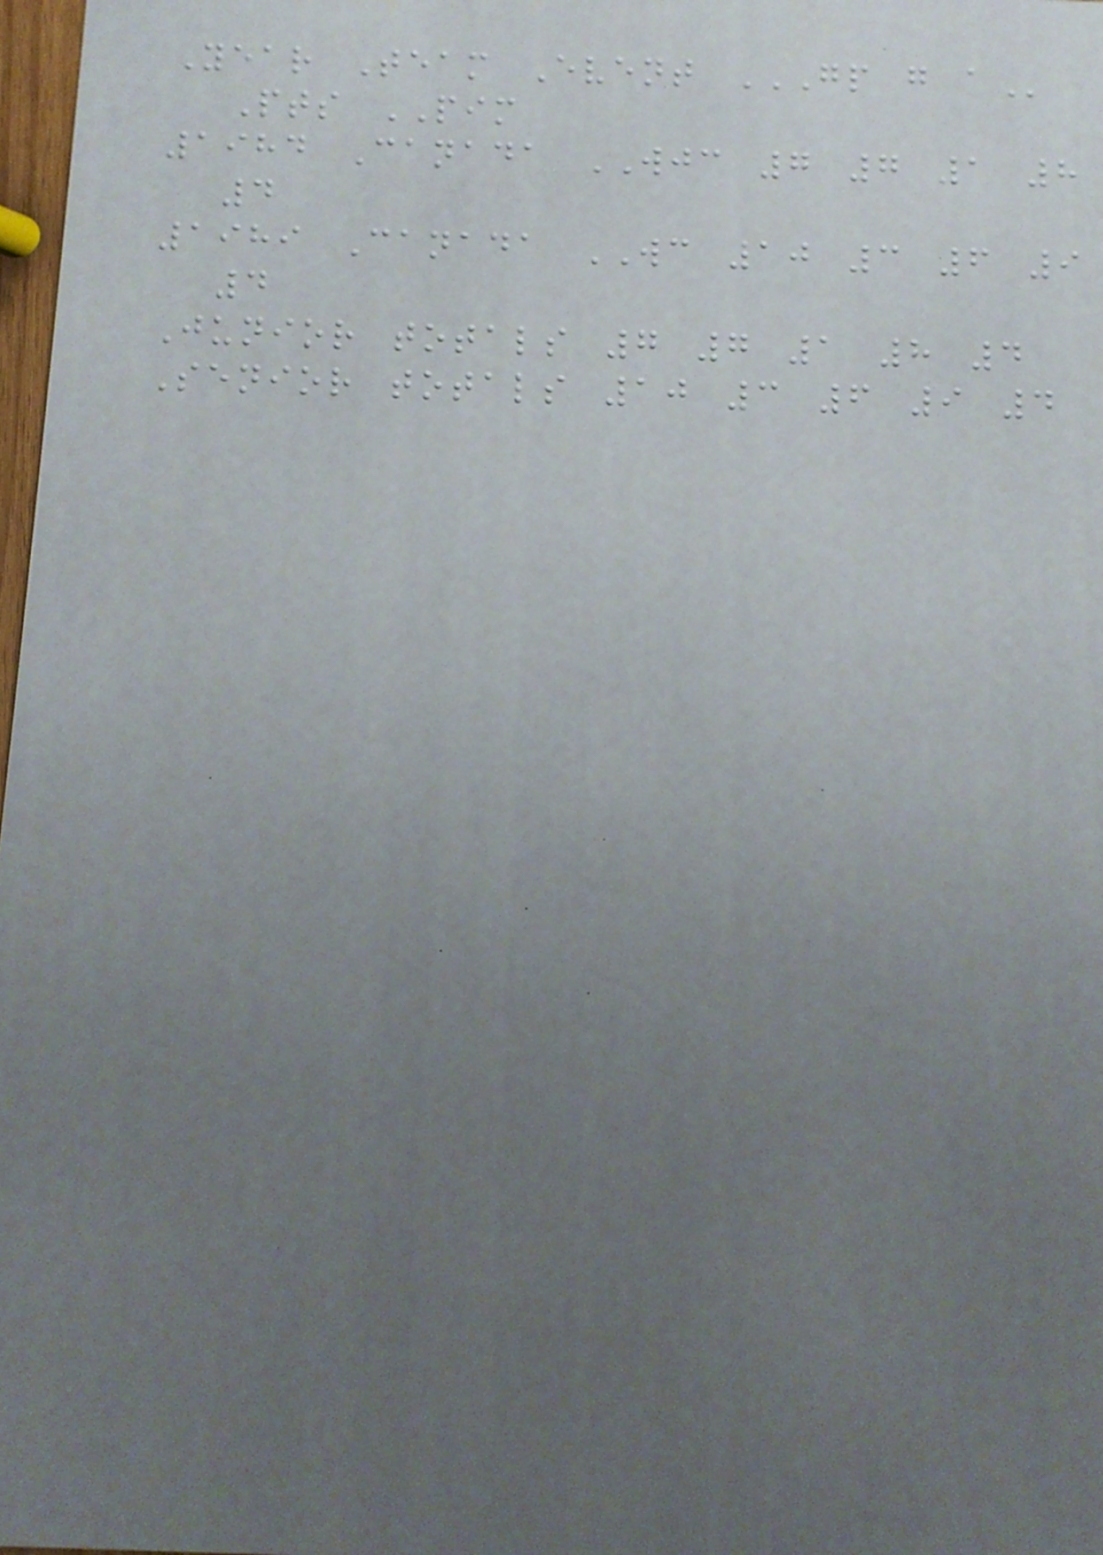Year Team Event GP G A
Pts PIM
1984 Canada WJC 7 7 1 8
4
1989 Canada WC 10 3 6 9
4
Junior totals 7 7 1 8 4
Senior totals 10 3 6 9 4
